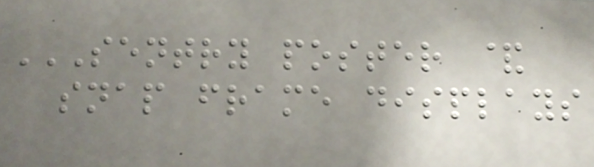SENTRY POSTER &
SNAP FRAME DISPLAYS
